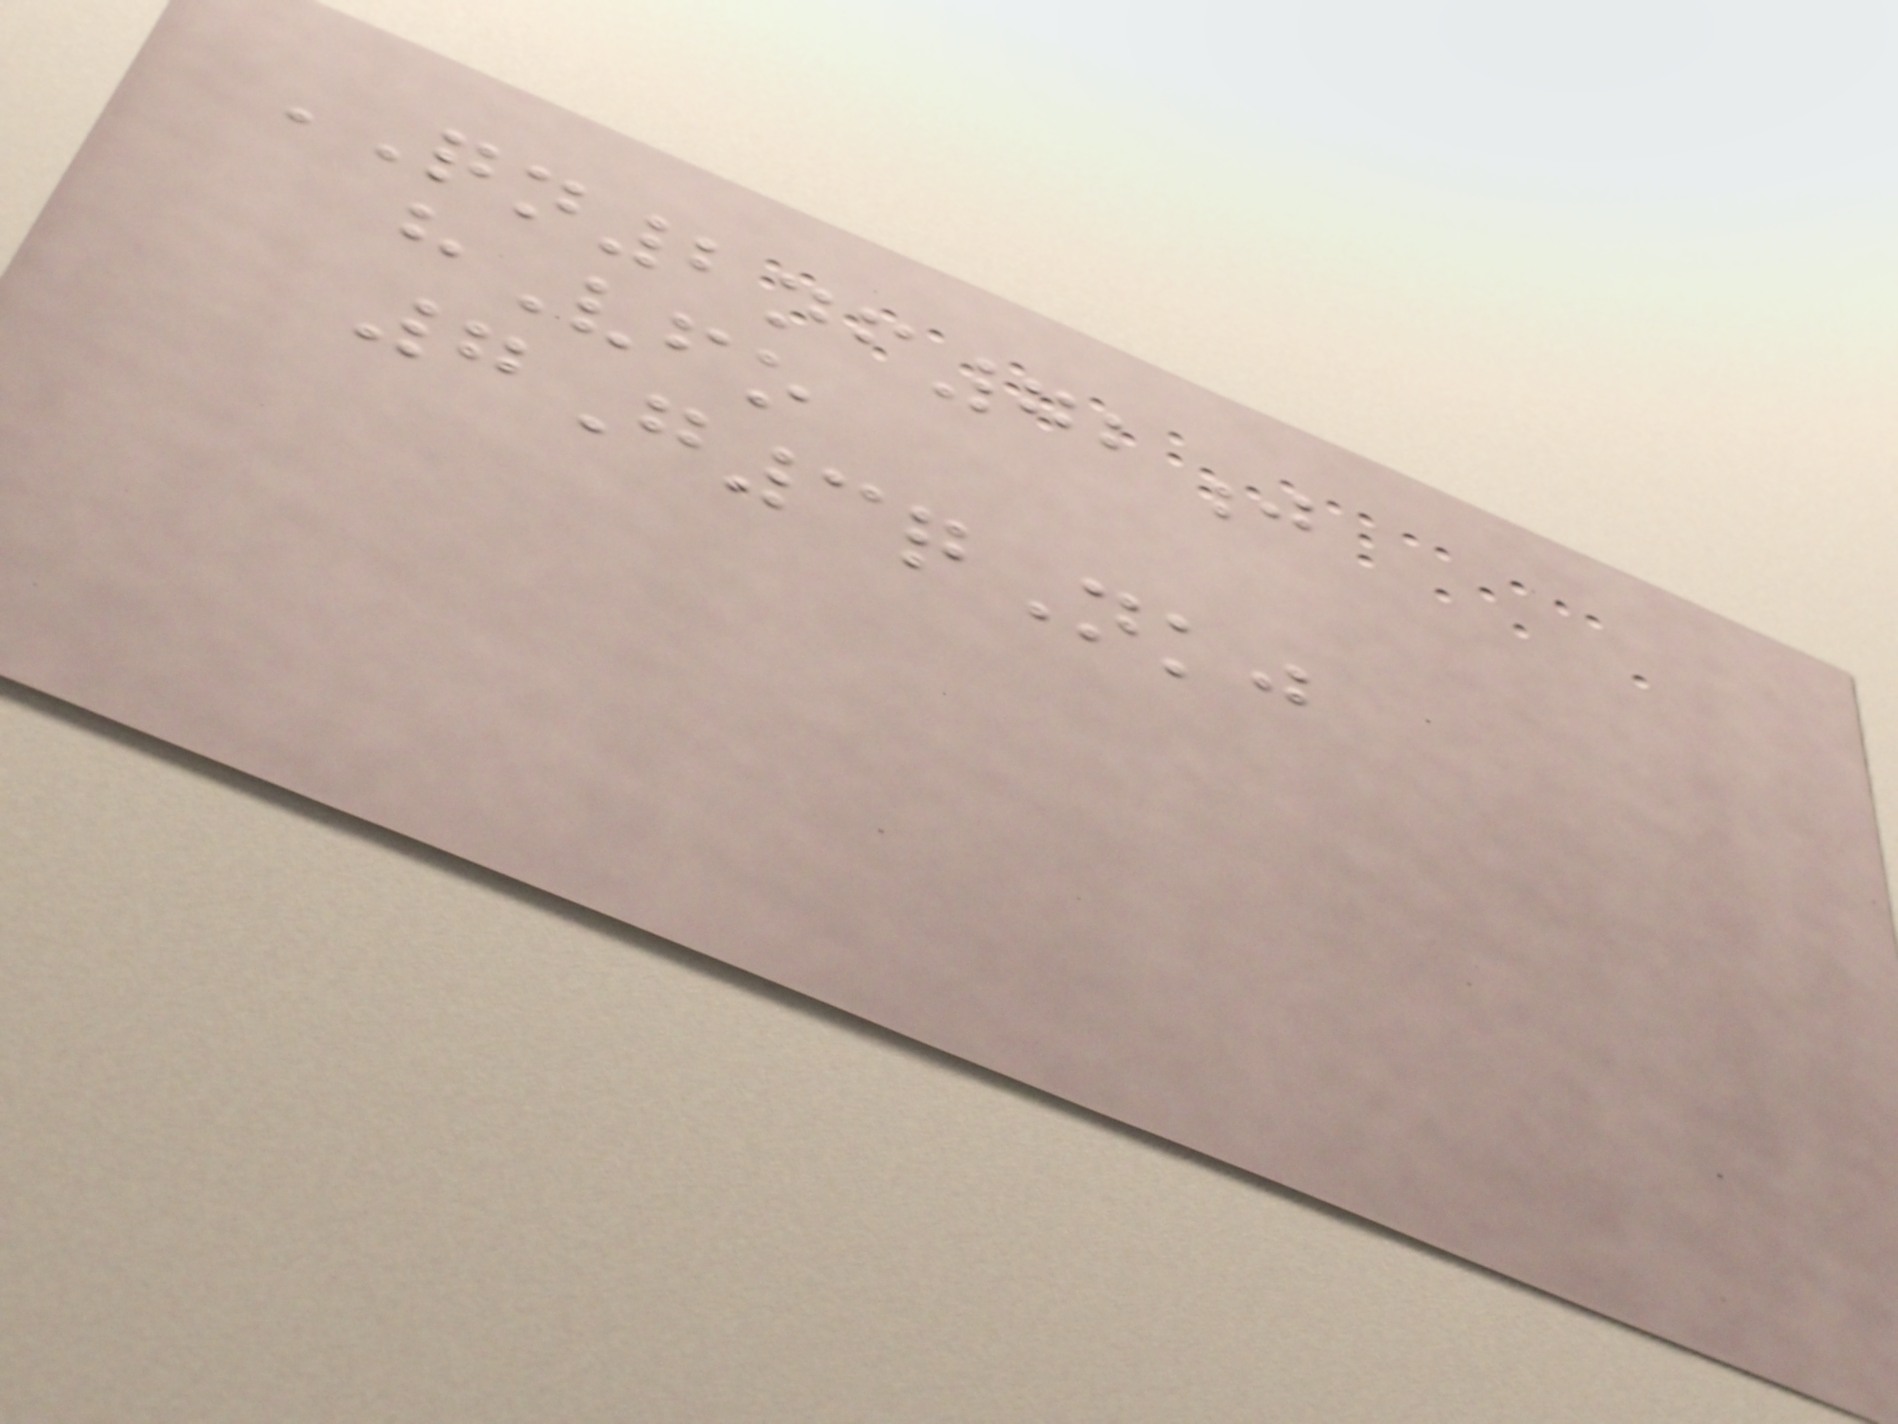QN2nf72j
hVfo
7G3qNkj
